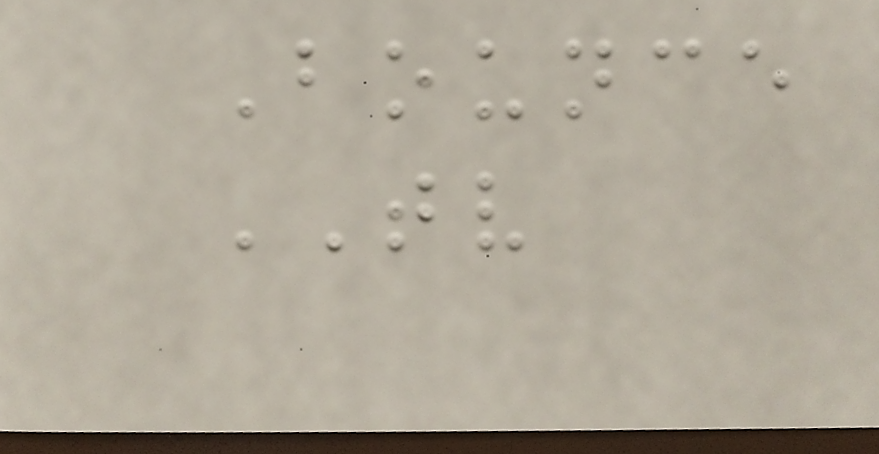Bounce
TV
